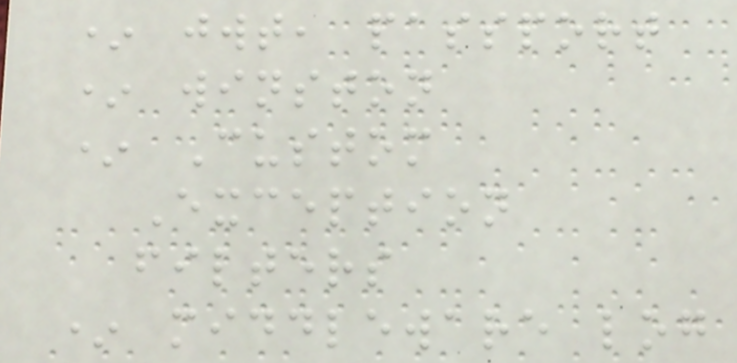* jwt, passport
* winston
* Custom
Exception
filters
* middleware log
